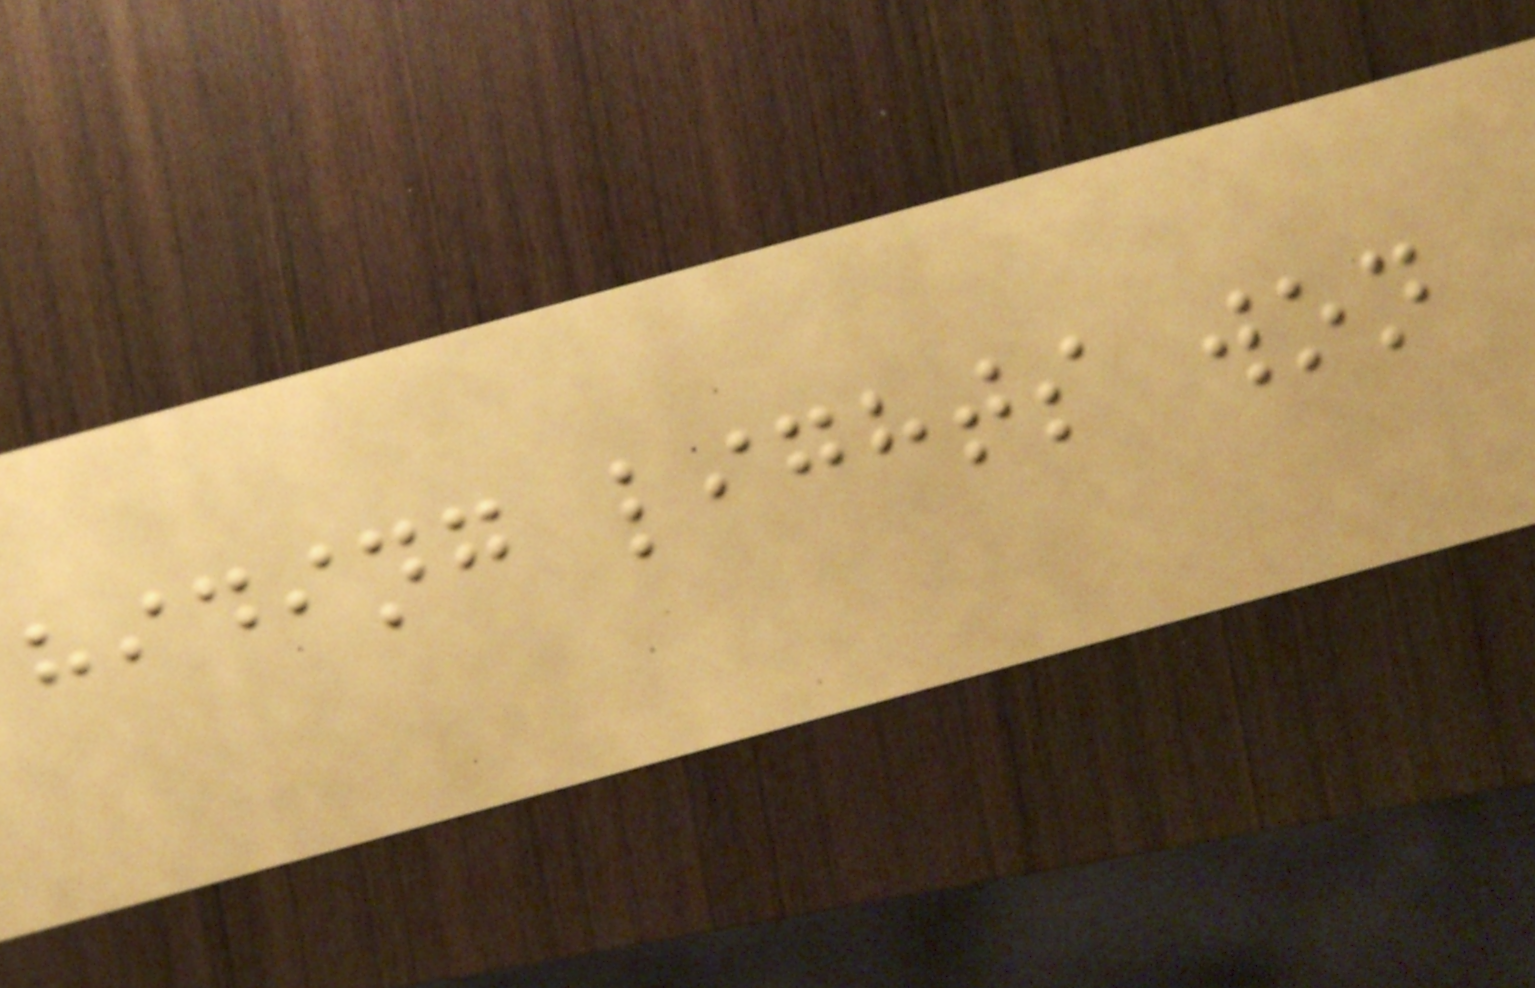hiding lights won
